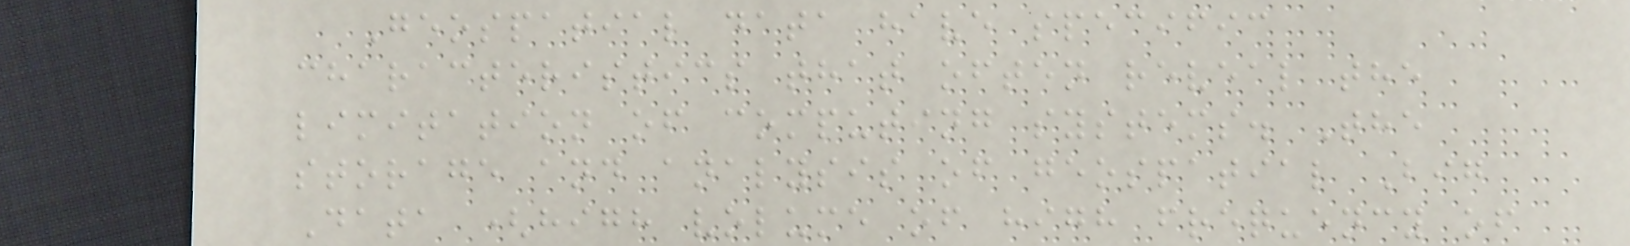Geospatial data have specific
characteristics that often reveal the
limitation of computing systems. The
storage and analysis of geospatial Big
Data (high volume of high frequency of
